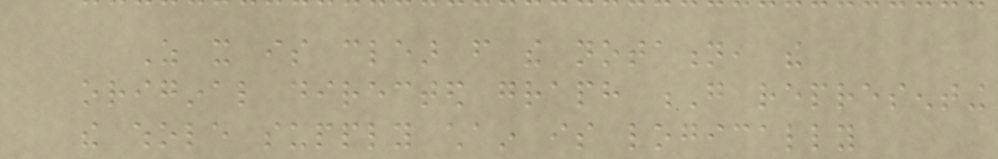As it is clear from the notation, the
original directed graph G representing
the whole supply chain is logically
